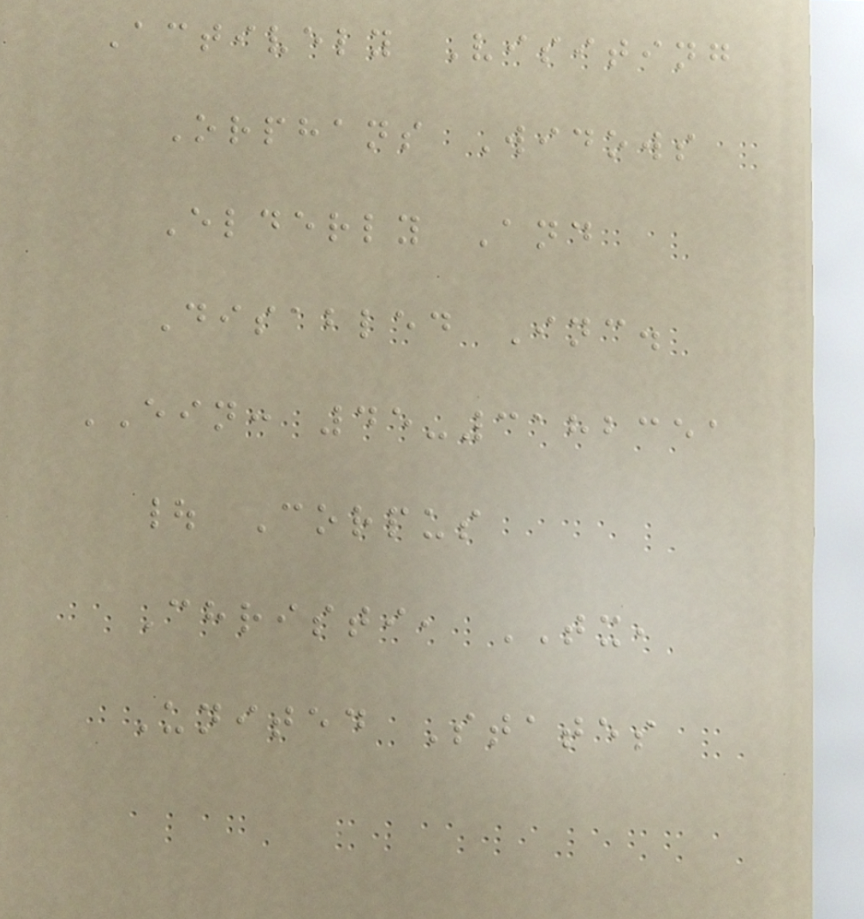Actively Visiting
Orphans Widows
Elderly And
Disabled Inc.
EIN: 45-3182351
| Corpus
Christi, TX,
United States
